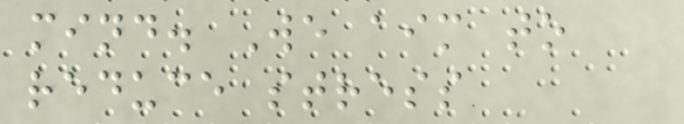mind. We aim to
reduce stress
